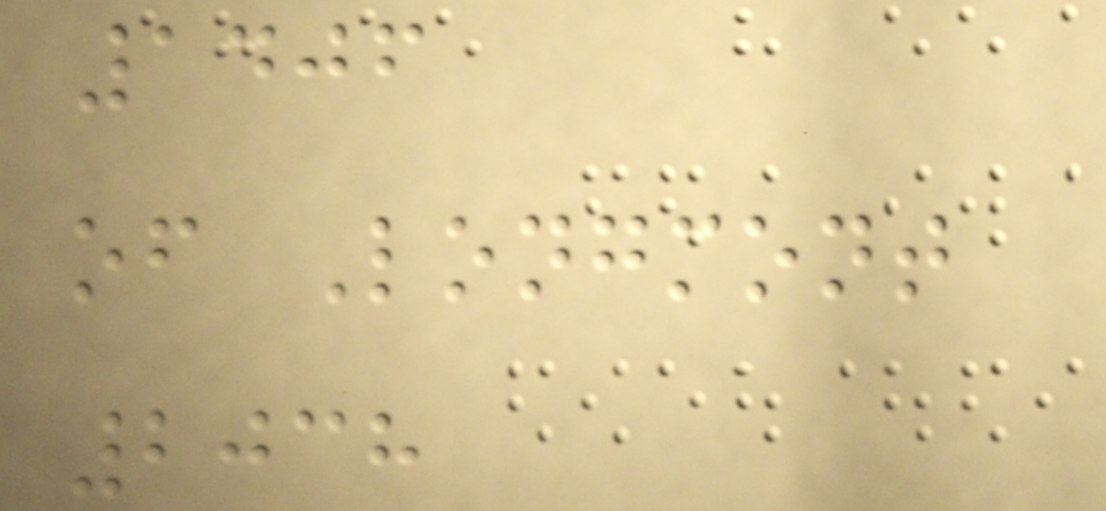1406
of Longmont
2038
